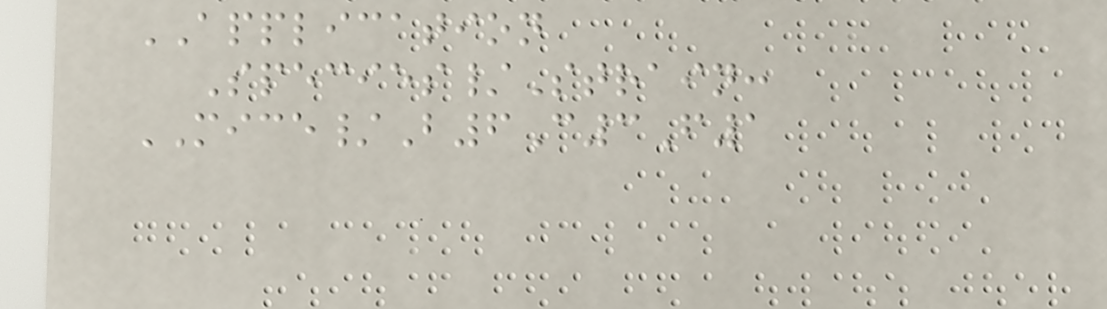APPLICATION
Species/Strain:
MICE/B6C3F1
